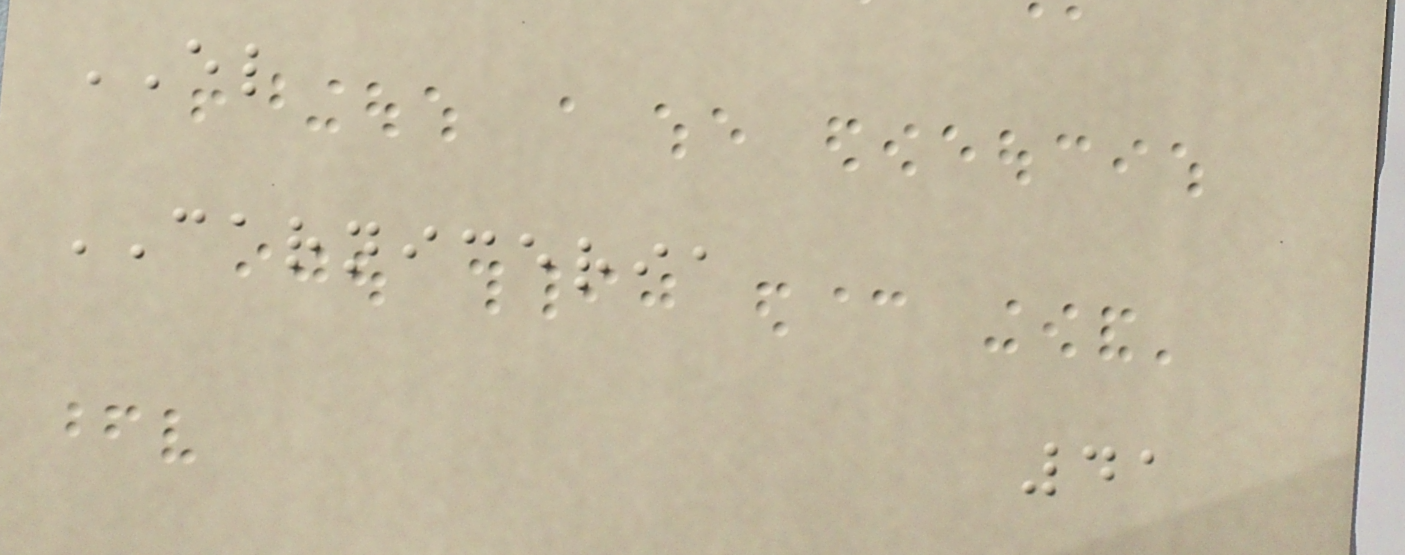EL
CARNICERIA
41
